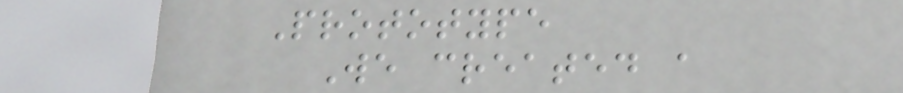Prototype
We created a
